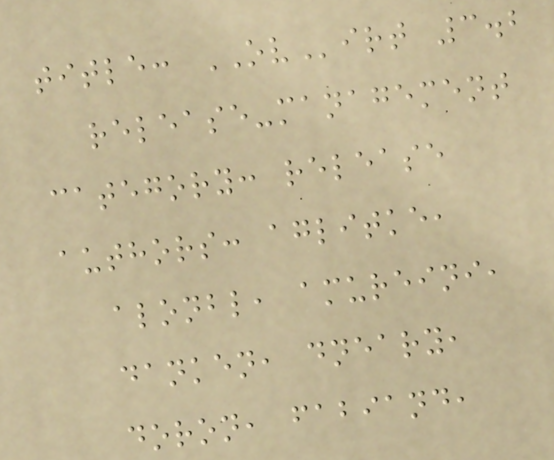title: OVirt 3.2
release-management
category: release
authors: aglitke,
alonbl, amureini,
danken, dneary,
doron, fabiand,
